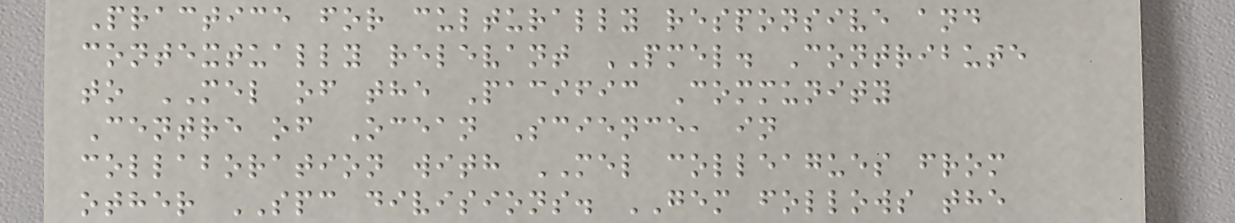Practice for culturally responsive and
contextually relevant PMEL. Contribute
to MEL of the Pacific Community
Centre of Ocean Science, in
collaboration with MEL colleagues from
other SPC divisions. GEM follows the
